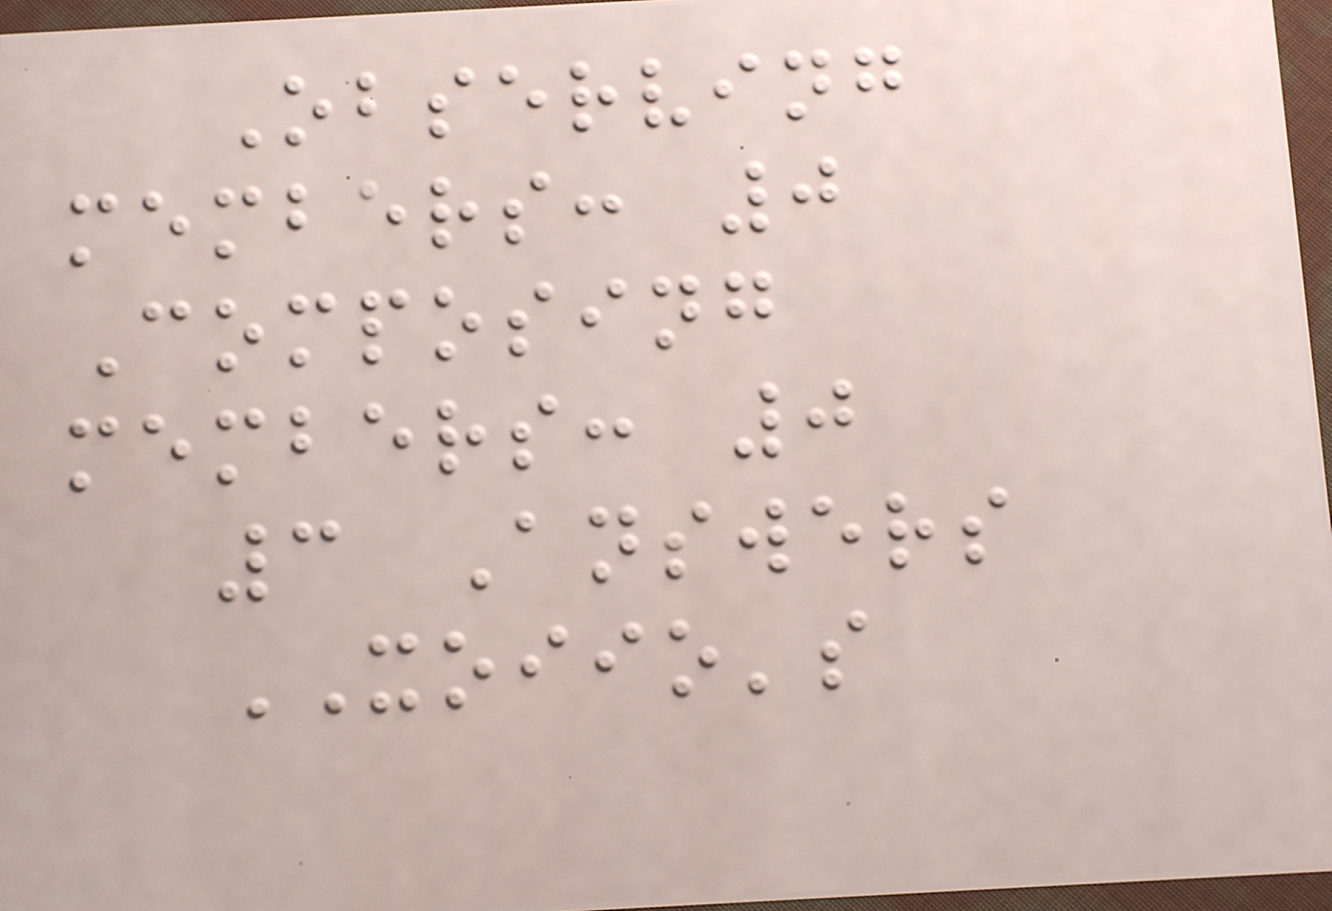Observing
members: 0
Composing
members: 0
3 Answers
XOIIO's
